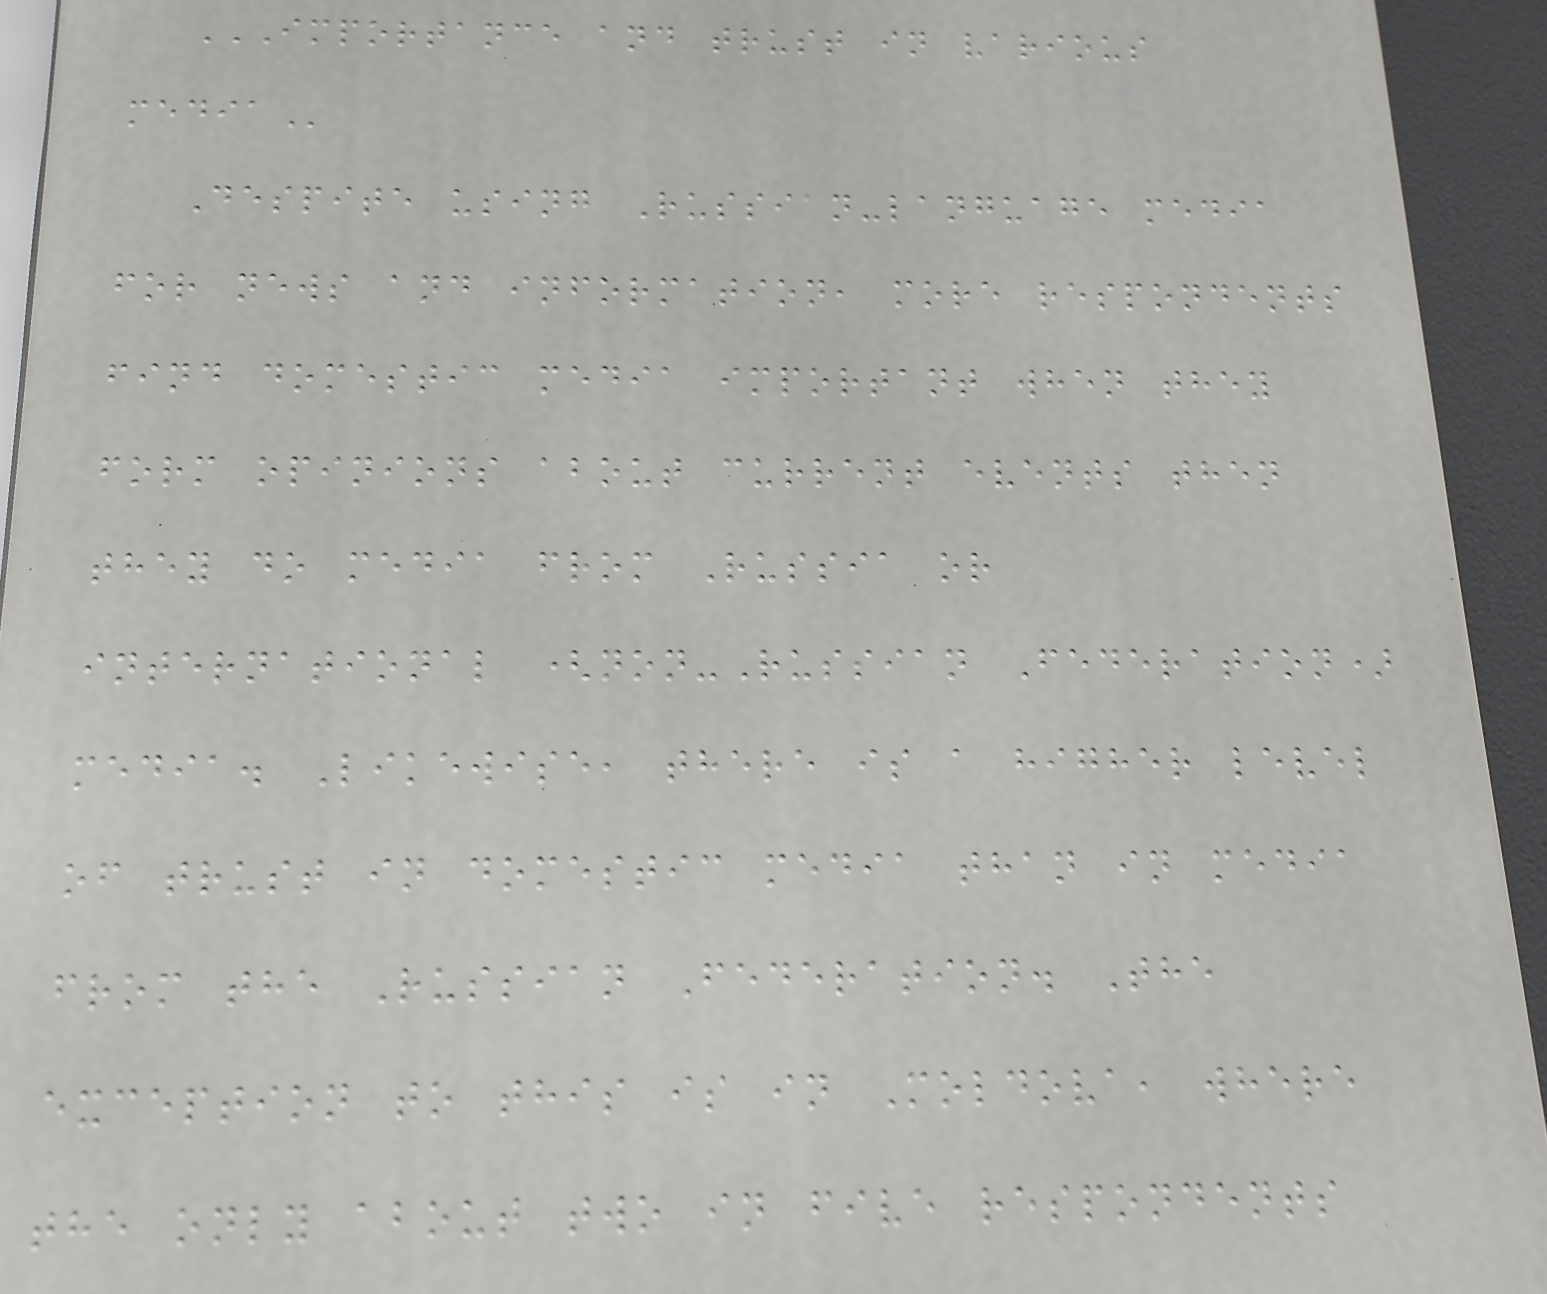IMPORTANCE AND TRUST IN VARIOUS
MEDIA
Despite using Russian-language media
for news and information, more respondents
find domestic media important when they
form opinions about current events then
they do media from Russia or
international (non-Russian Federation)
media. Likewise, there is a higher level
of trust in domestic media than in media
from the Russian Federation. The
exception to this is in Moldova, where
the only about two in five respondents
